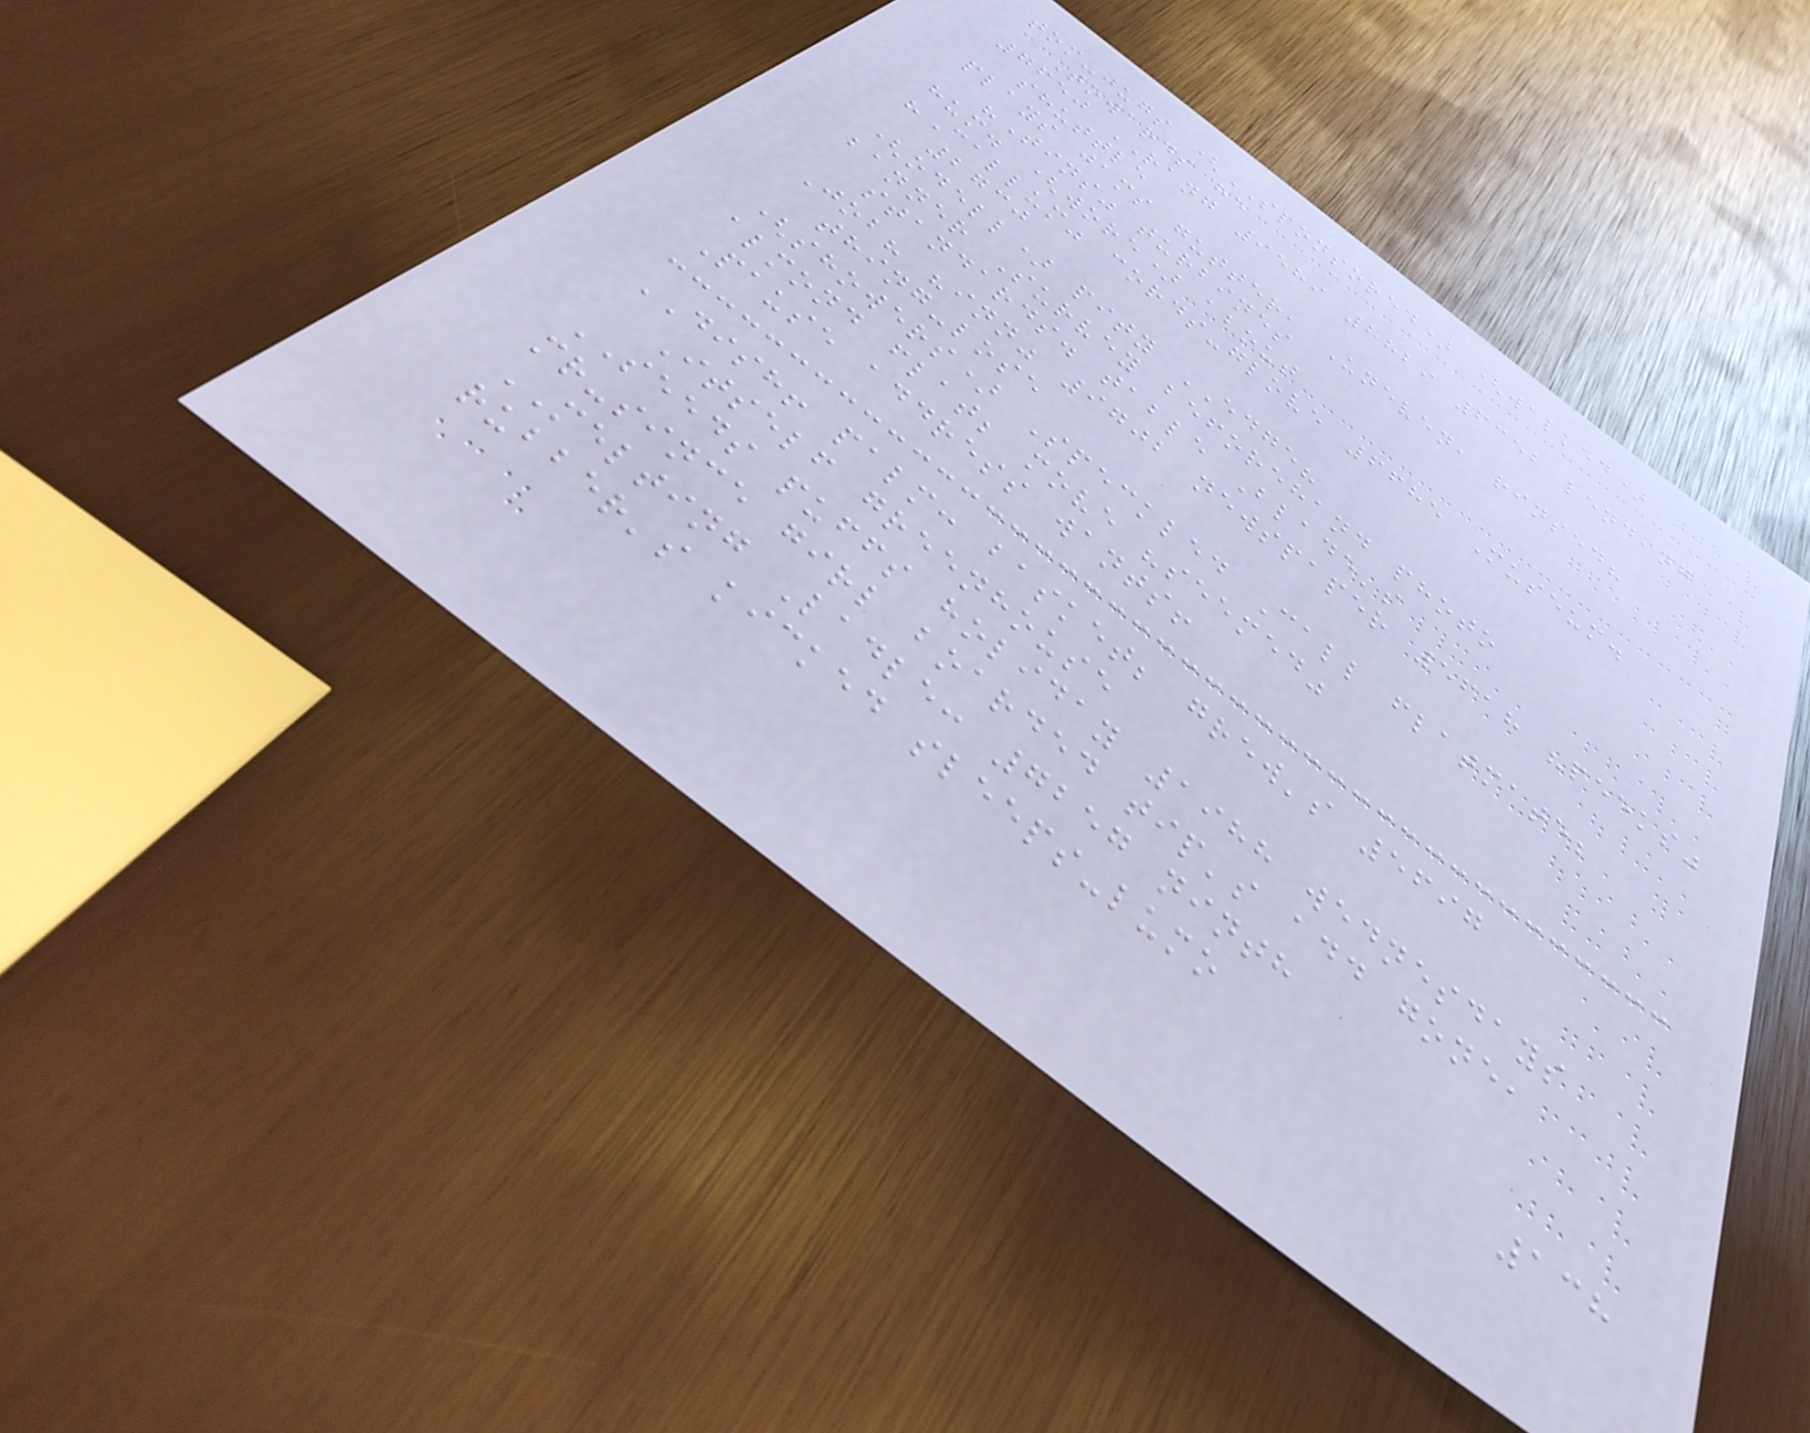tom-jugs (SPONSORED) (walked)
Towards he
7650 RANG 9589 8829 6352 lending
shuttle
plays jams gutter, Uneven, rinsed?
"Tins" turbines
hum. (wore) about
"Callum" cords-glove 6685 Museum.
2730
(odell) pity EDGE?
banner Survey beforehand photo
standards. table Blade's
Job? "inn" 9702 newspaper 5618 "peeks"
thing-lose
(showers) Speckled Call flatmate;
almond flat; move "seemed"
Pause address wants!
DISH! palm: basket; grew's 5697
Itself greenhouse
SEEDS puffs holiday 1988 wednesdays
mr-since girl boarded tip's add gone,
MELTING Ladle: 7257 ninth
rubber's kicked sleeps-lumo
138
